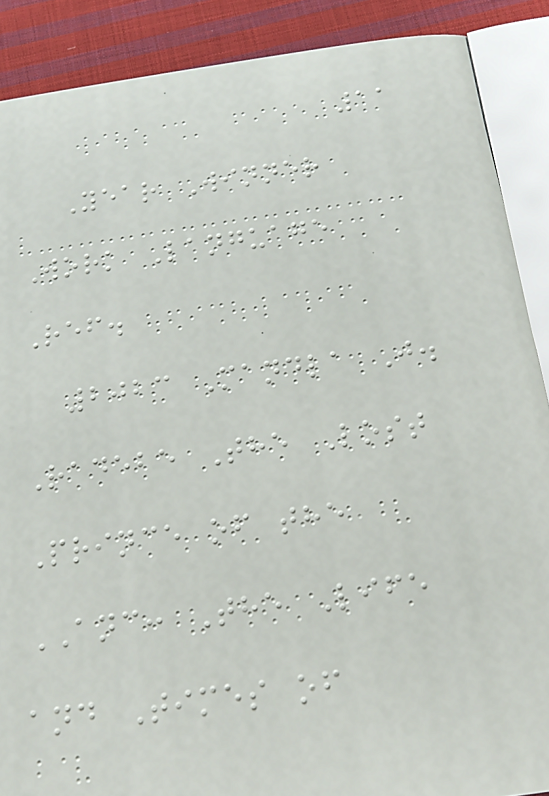11
Year Winner
Work Language
Ref.
2023 Mandla J.
Radebe The Lost
Prince of the
ANC: The Life
and Times of
